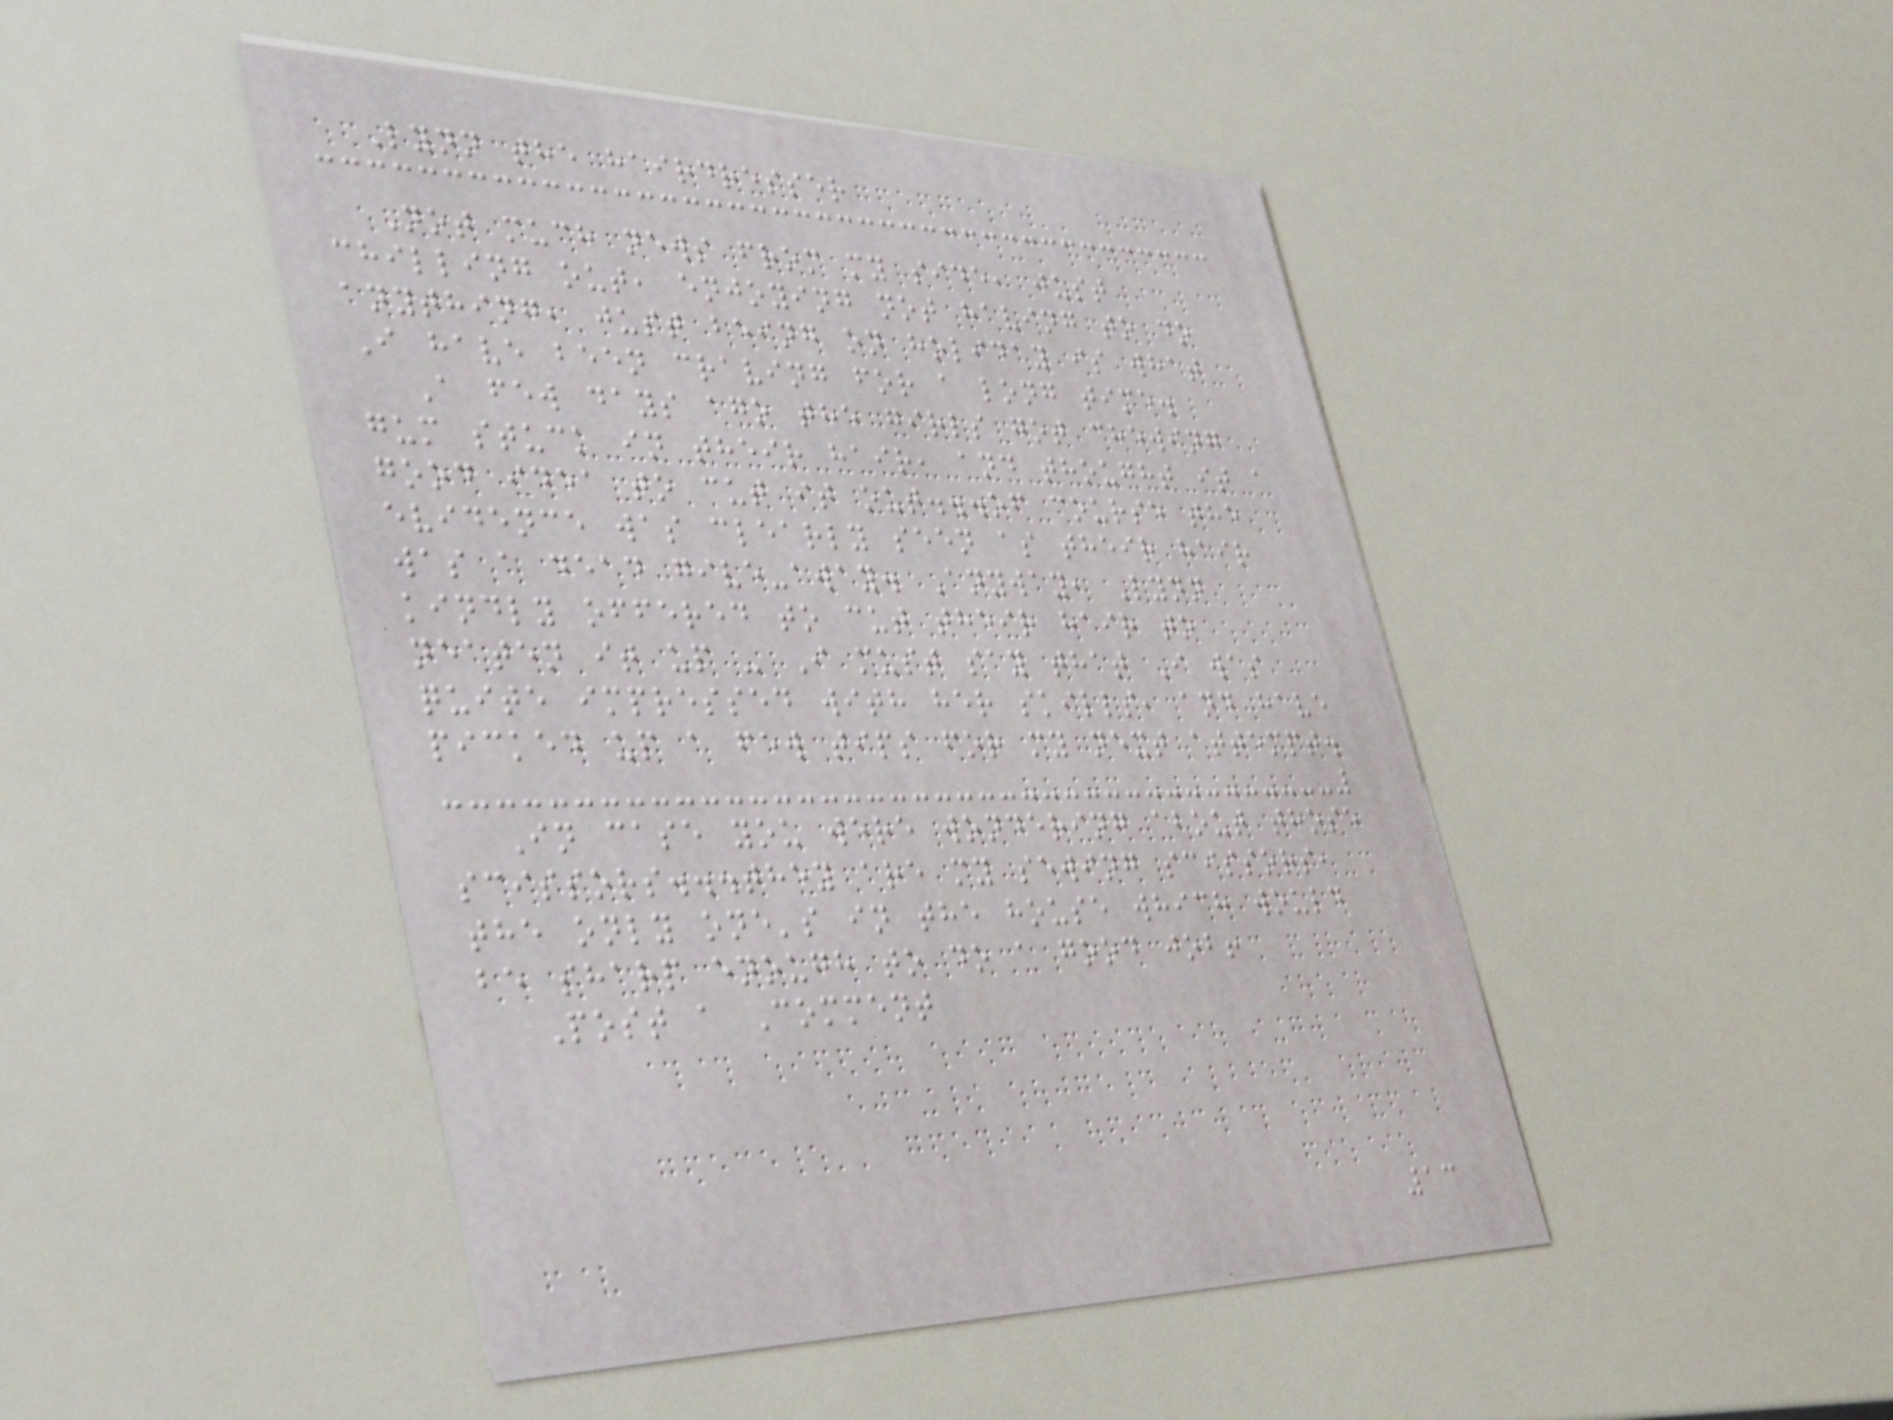Lynn the hairdresser
Not much news from my side, just
chilling out, enjoying not having to do
anything, just being on holiday is what
I have been craving for a long time.
A few days ago the girls got chewing
gum stuck in their hair, and thought it a
good idea to cut it out...of course the
evidence was clearly seen as their hair
was a dead give-away. Anyway, Lynn
kindly offered to cut their hair to
neaten it up - I must say that I was
quite impressed with her skills, and have
picked up a few tips for my next attempt.
In case you were wondering about those
scissors...they are my sewing scissors,
the only one's in the house which would
be sharp enough to do a good job!
Post a Comment
13
